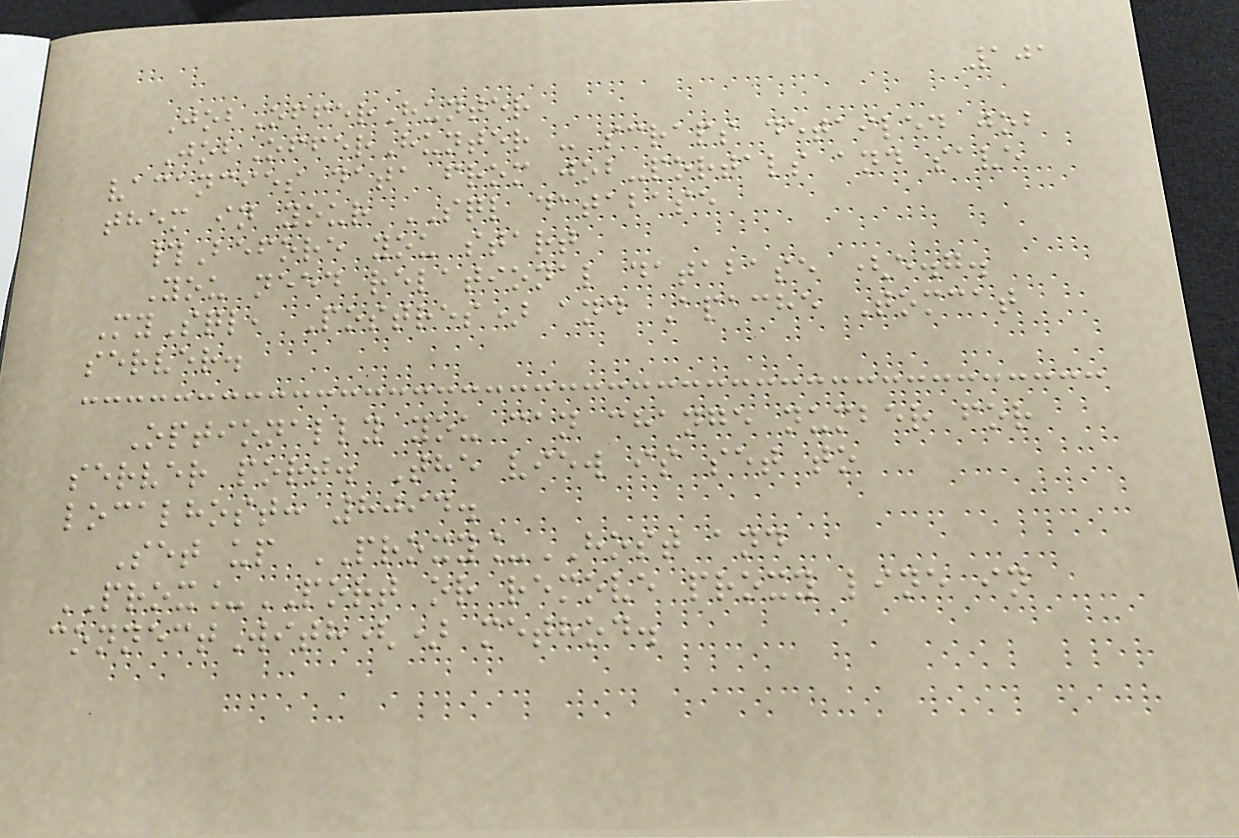101
JobOfferHunter
JobOfferHunter - scraps detailed job
vacancies data from job-portals and save
them in your SQL database
#Before you start
You need relational database (e.g.
MySql, Postres) and Apache Tomcat
server.
Optionally you can change number for
server port. The view is set to
localhost: 8094.
Set up PROXY_HOST and
PROX_PORT or remove proxy line in
connectWith() method.
